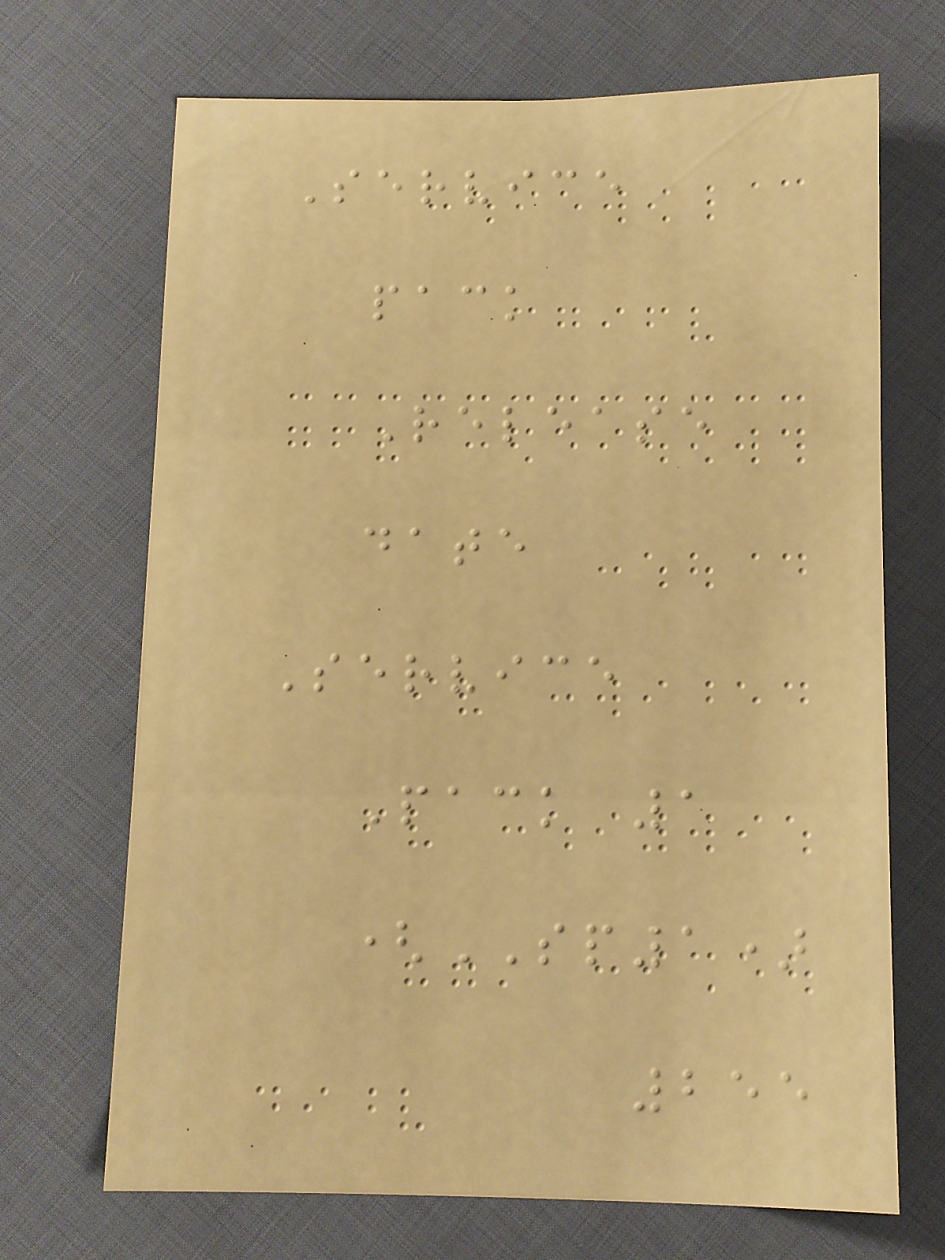Service
pack
Release
date
Service
Pack 1
(SP1)
255
